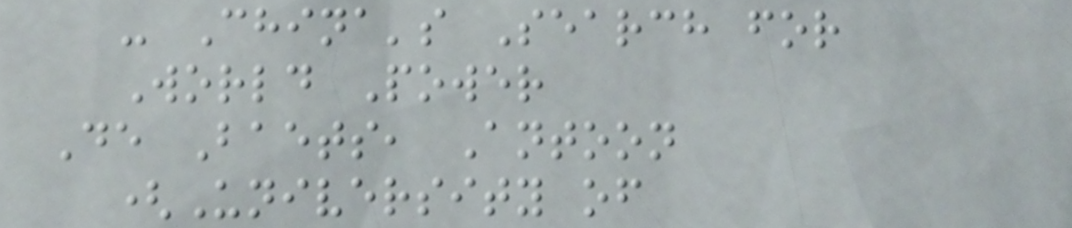- China's Search for
World Power
De Baets, Antoon
(University of
